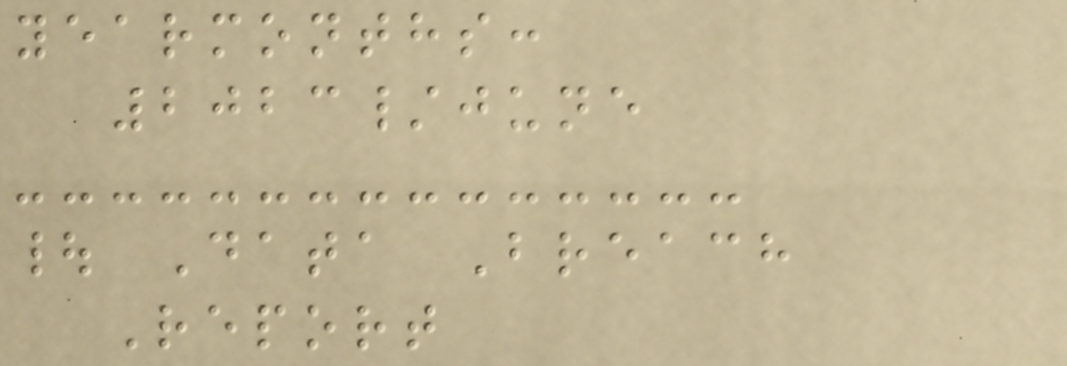yearmonths:
2023/june
| Data Breach
Report
